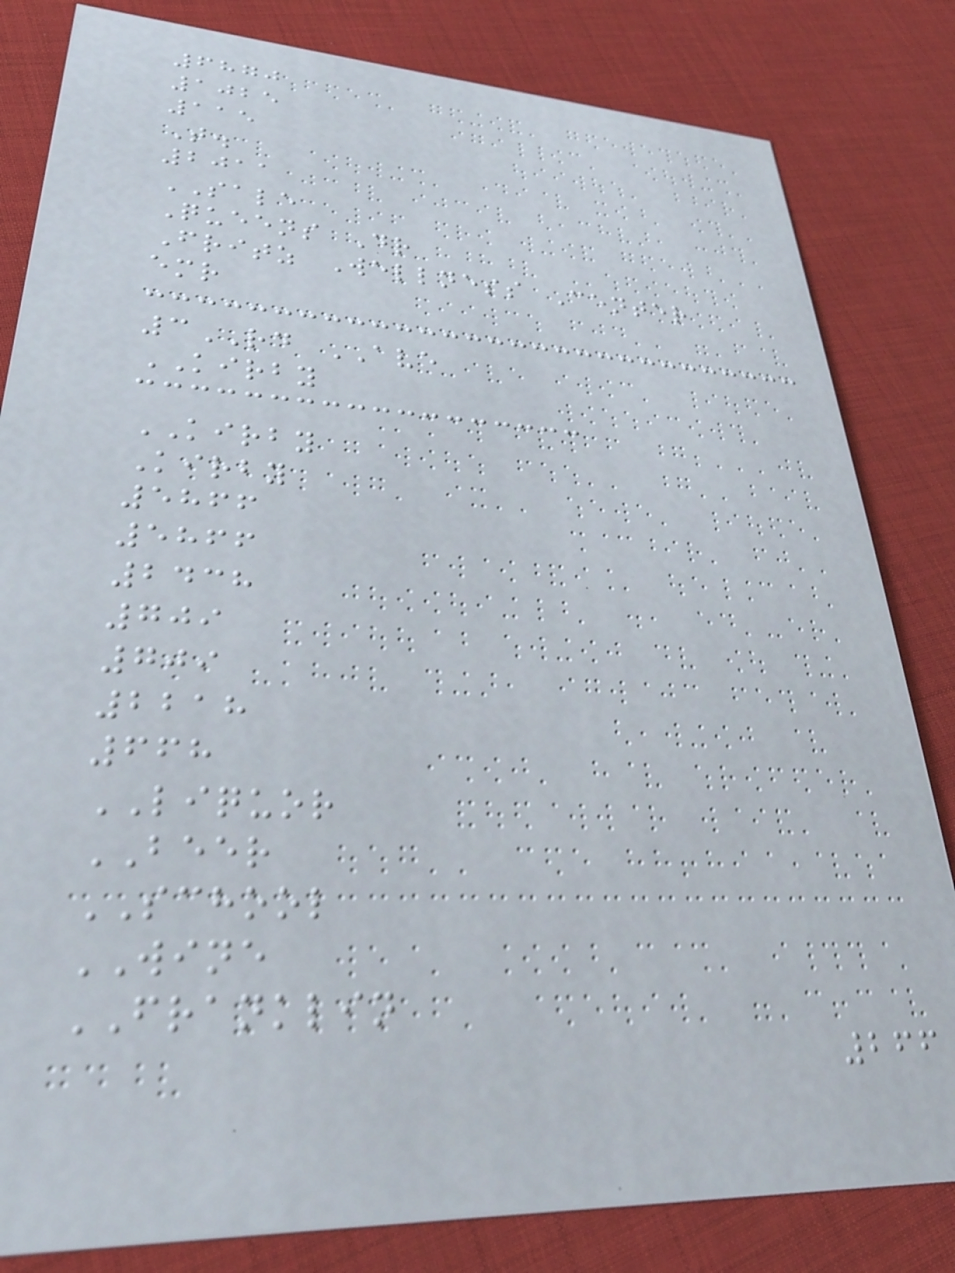6870
1025
115
T.
2011
SALE
Queens Dr
Fritz Wellness Center
emr
3RD AVE
KIRBY
KIRBY
Kirby
5866
5866
2438
709
709
2218
668
LIQUOR
BEER
SCHOOL
WINE
FRANKLIN
266
